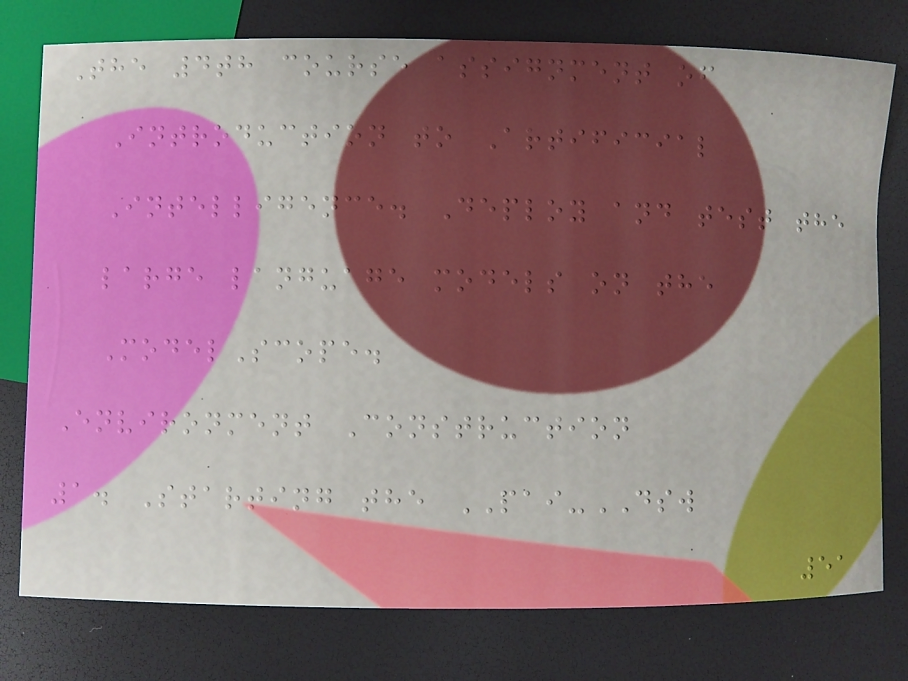The 4th course assignment of
Introduction to Artificial
Intelligence. Deploy and test the
large language models on the
ModelScope.
Environment Construction
1. Starting the PAI-DSW
51
